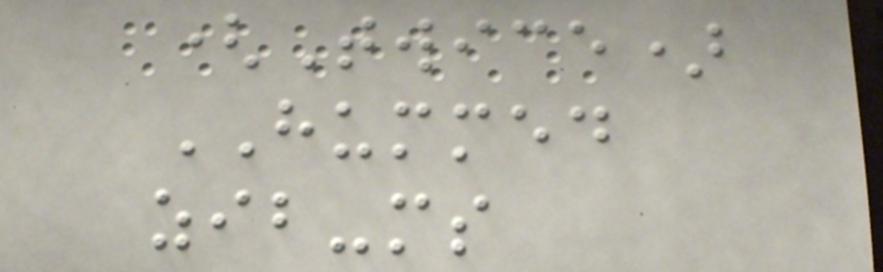(Twice)
HUMMED
zib-ms
